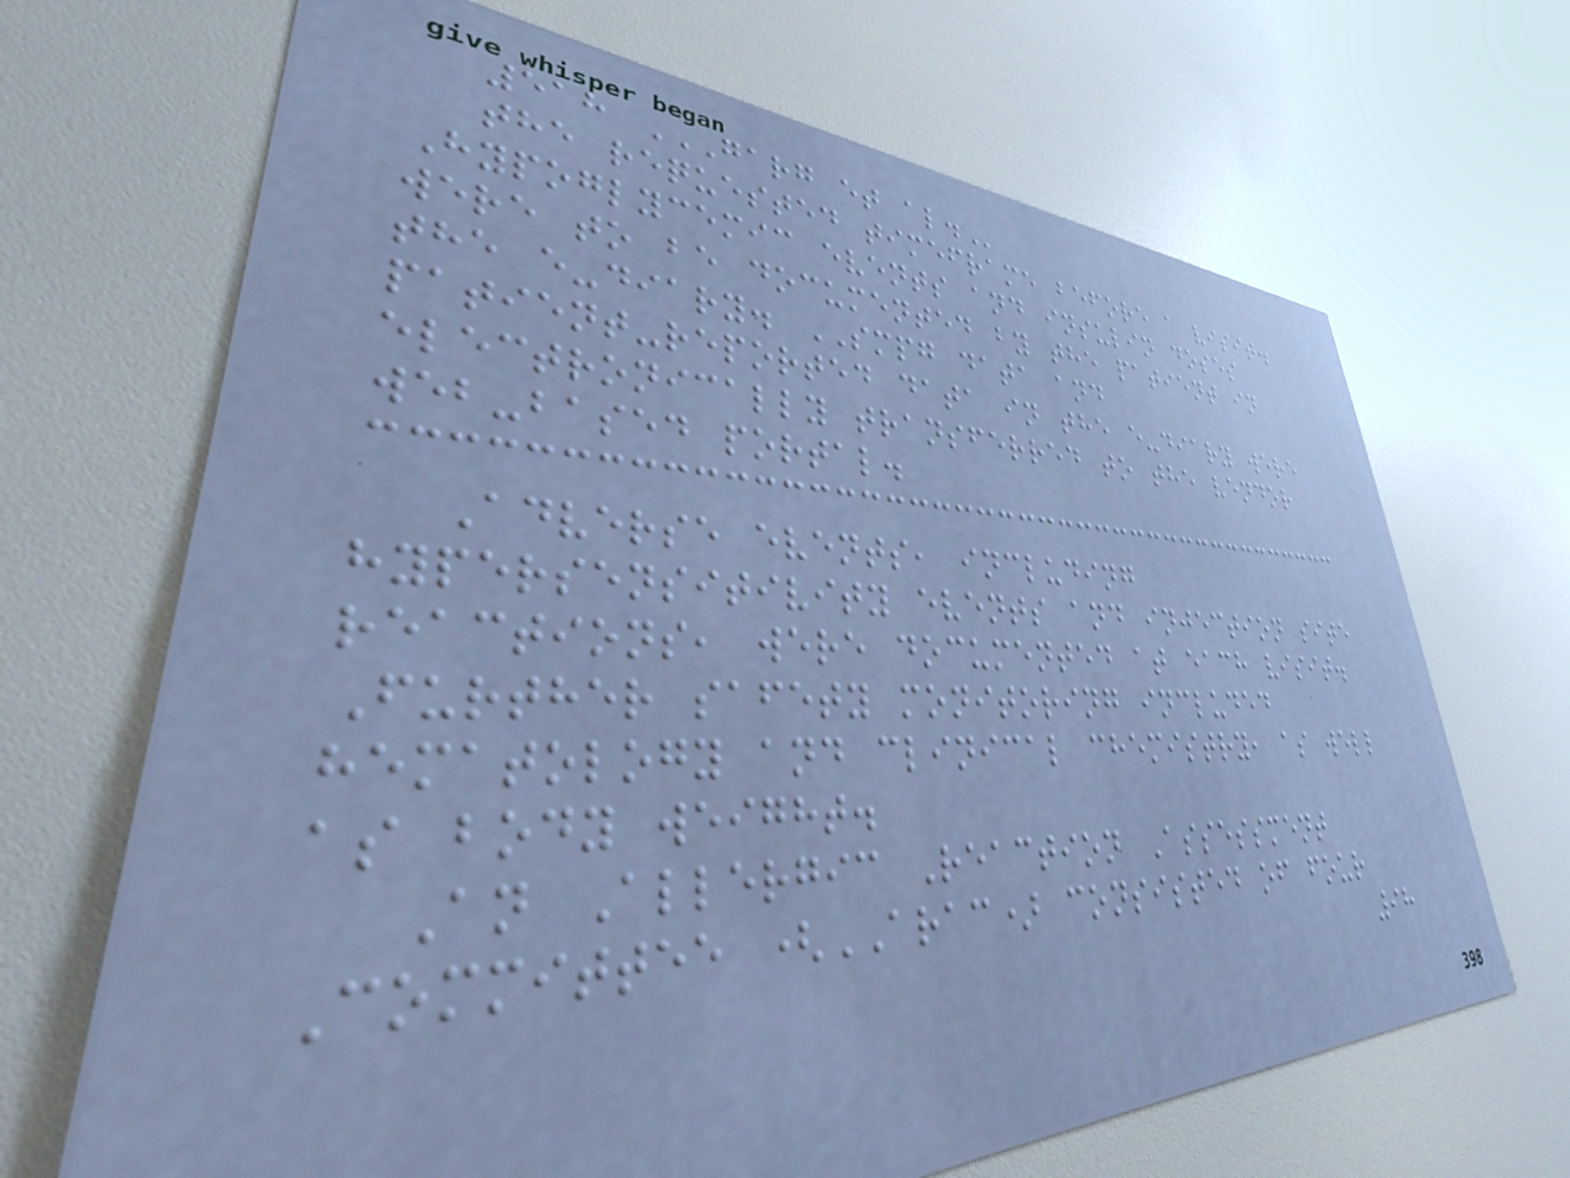518 GARG ET AL.
the requested timeframe before a visit.
Hypoglycemic events and insulin doses
were to be documented by the patient in
the e-diary. SMPG data and
patient-reported data in the e-diary were
electronically transferred to the vendor
web-based portal.
Adverse events, including
hypersensitivity events and injection site
reactions, were documented at each visit.
Further safety monitoring included
hematology and clinical chemistry, as well
as body weight.
An Allergic Reaction Assessment
Committee (ARAC) consisted of four
98
